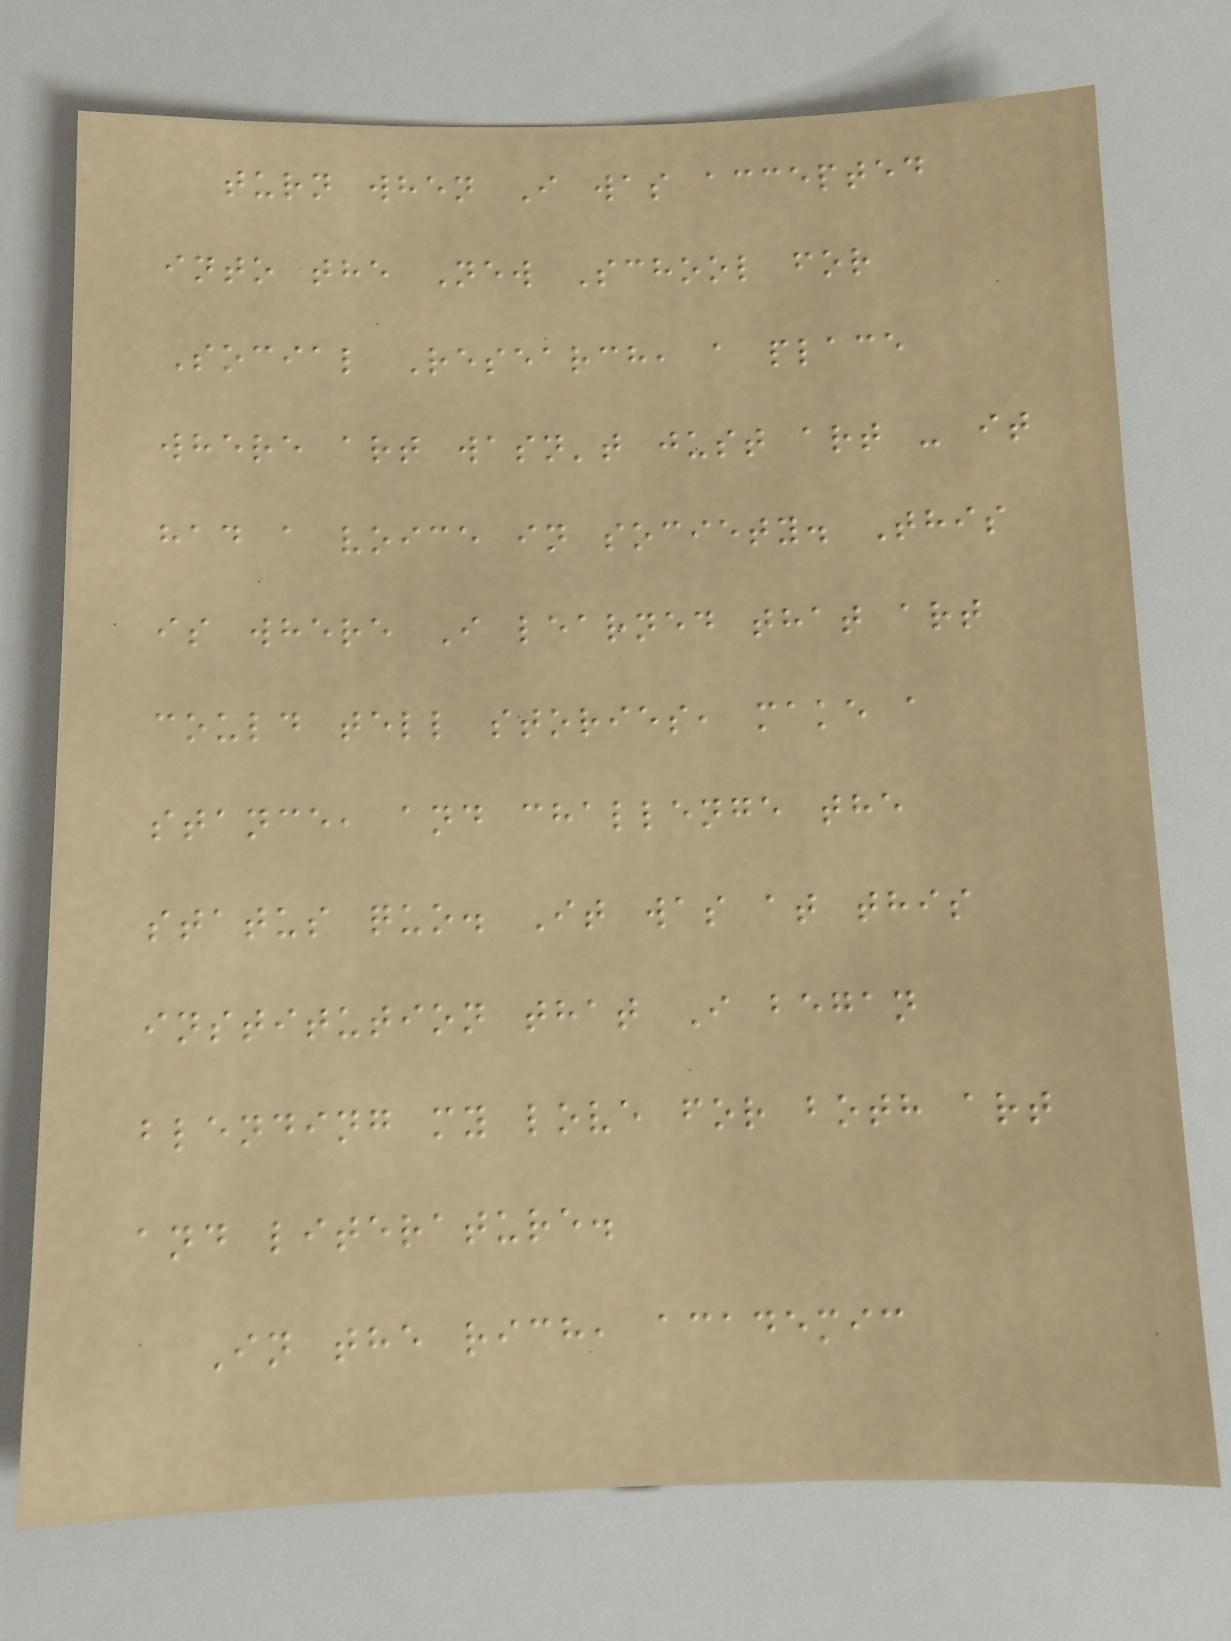turn when I was accepted
into the New School for
Social Research, a place
where art wasn't just art - it
had a voice in society. This
is where I learned that art
could tell stories, make a
stance, and challenge the
status quo. It was at this
institution that I began
blending my love for both art
and literature.
In the rich, academic
